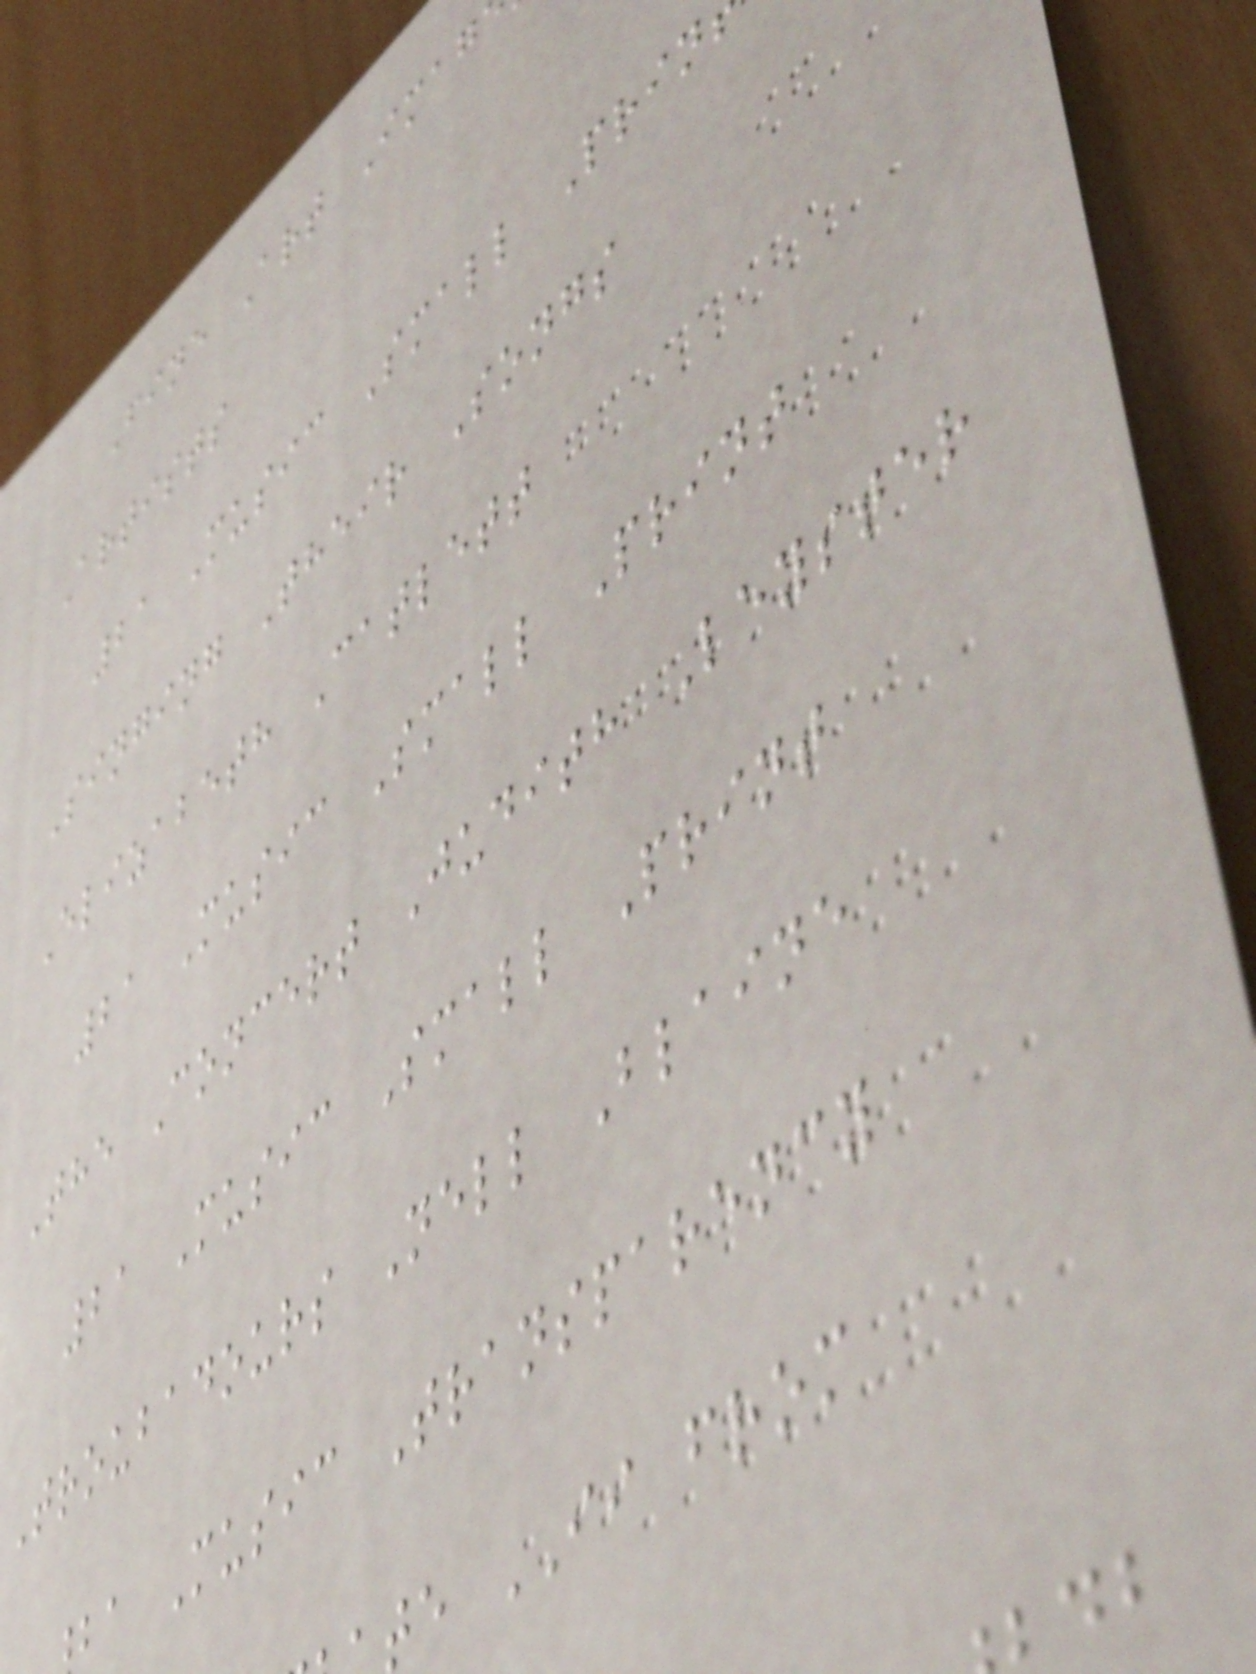Fine Art Imag
Artists
21 Music Small Prin
Singing Their Songs
Elizabeth Catlett
21 Music Small Print
The Concert Judith Leyster
21 Music Small Print
Troubadours Nell Blaine
ba Music Transparency
te II from
